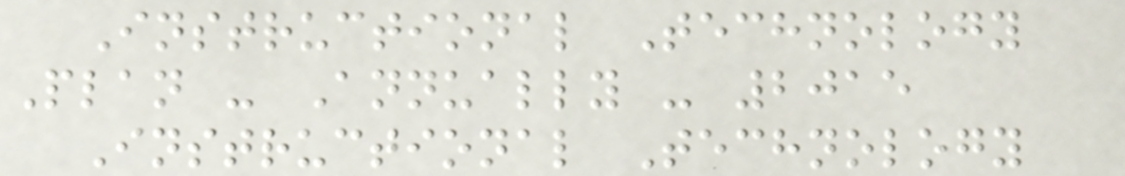Instructional Technology
Plan - Annually - 2015
Instructional Technology
